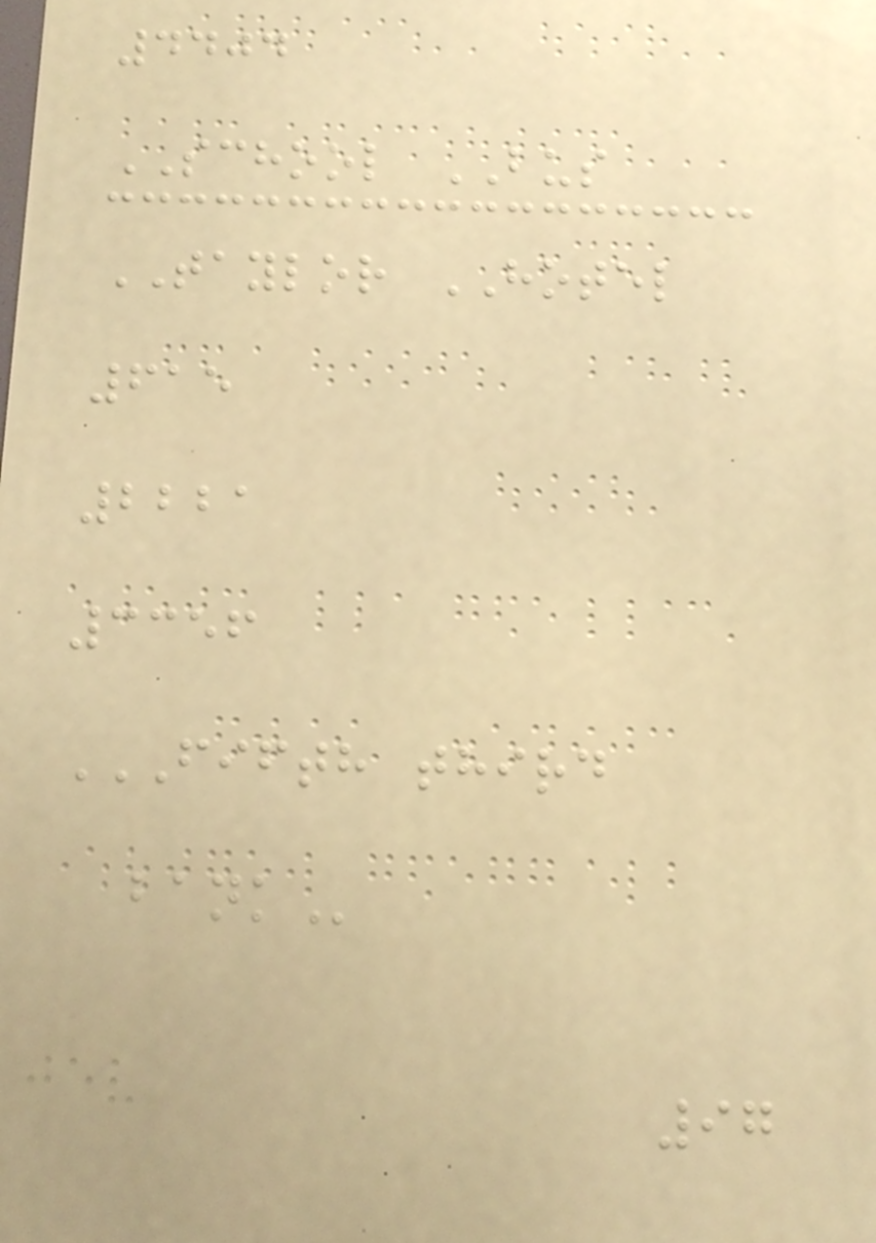4404
SCHOOL BUS
TAYLOR HOTEL
615
2221
3356
FIFTH THIRD
BANK
97
